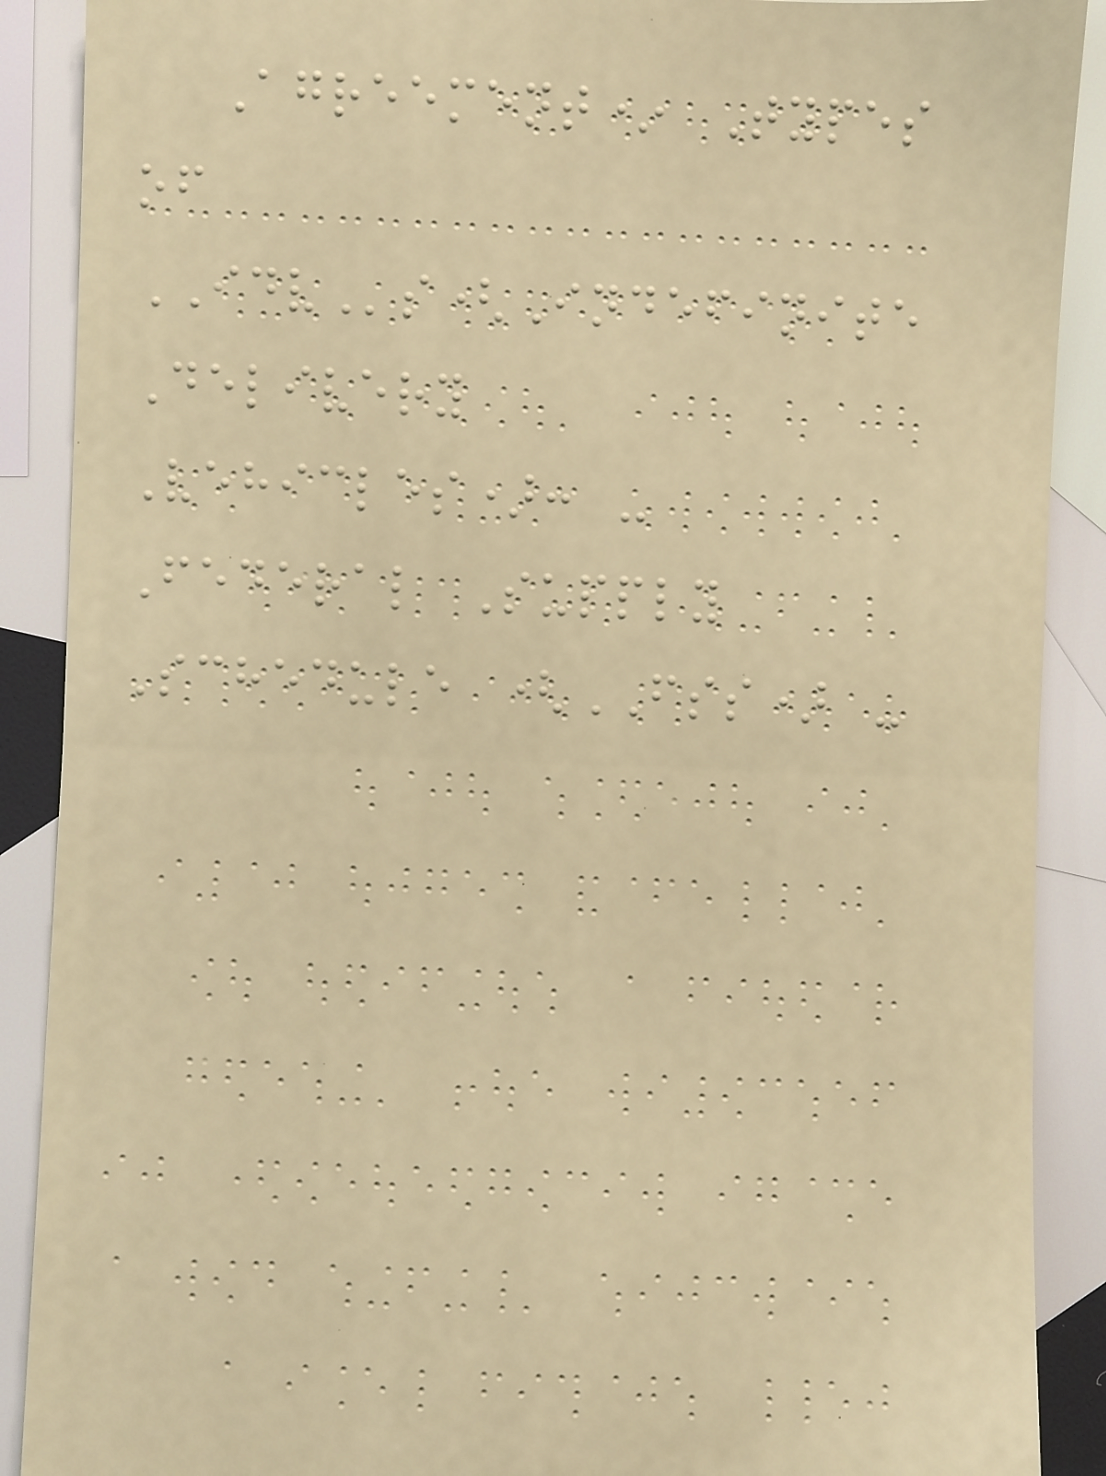Agreement* Types
of
IDVs(Indefinite
Delivery
Vehicles): -
Federal Supply
Schedule (FSS) -
